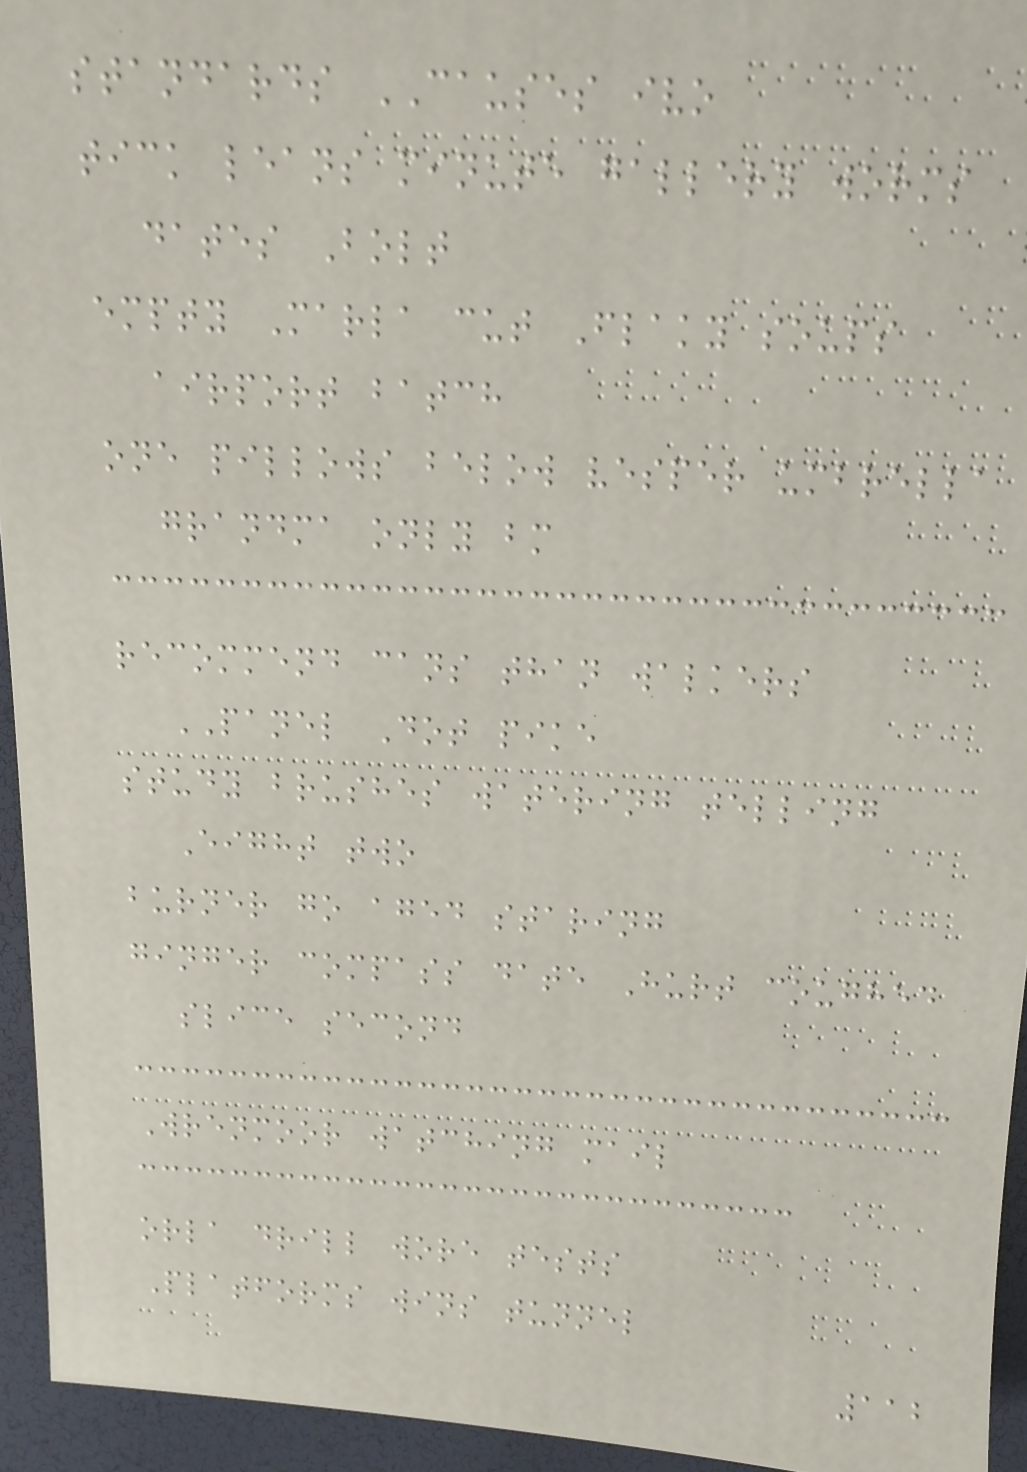standards CAUSES ivo
tick leans minute gallery worms
dates Bolt
empty Marla cut Flaky soups
airport batch
one pillows below vesper umbrella
grandma only bm
recommend cans than walkers
PANEL Dot pike
study brushes watering telling
Eight two
burner go aged staring
ginger compass date Hurt coughed
slice second
Wrenmoor watching mail
orla drill wore tests
Platforms wins tunnel
112
